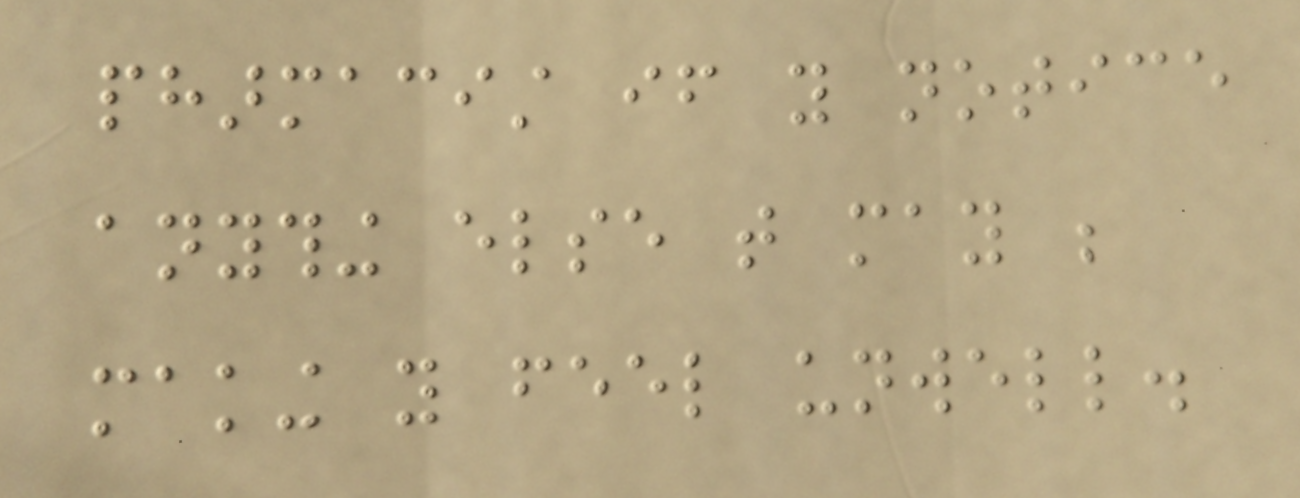pharmacist if you notice
anything else that may be
making you feel unwell.
